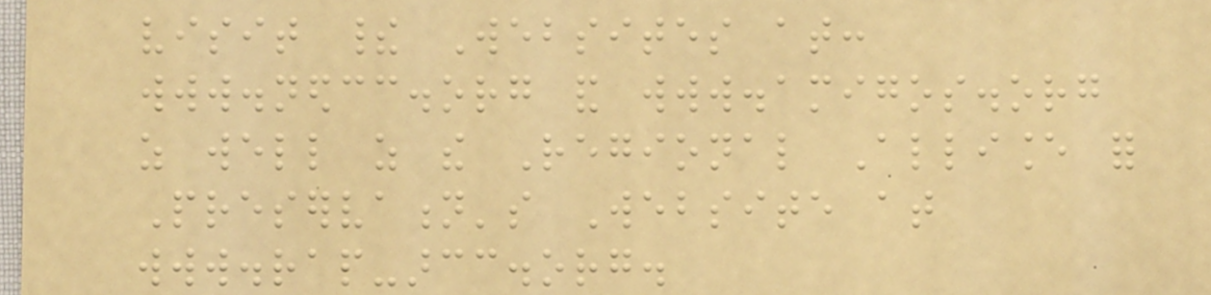visit their Websites at:
www.nedcc.org and www.amigos.org
as well as the Regional Alliance for
Preservation's Website at
www.rap-arcc.org.
